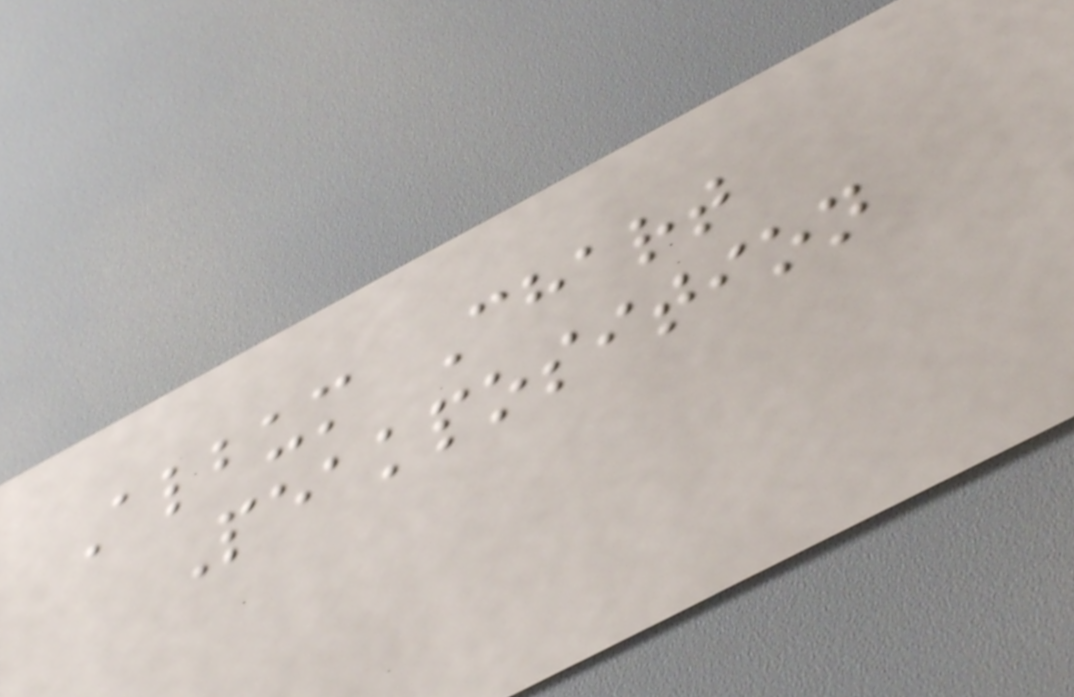Album Chart
Peakposition
